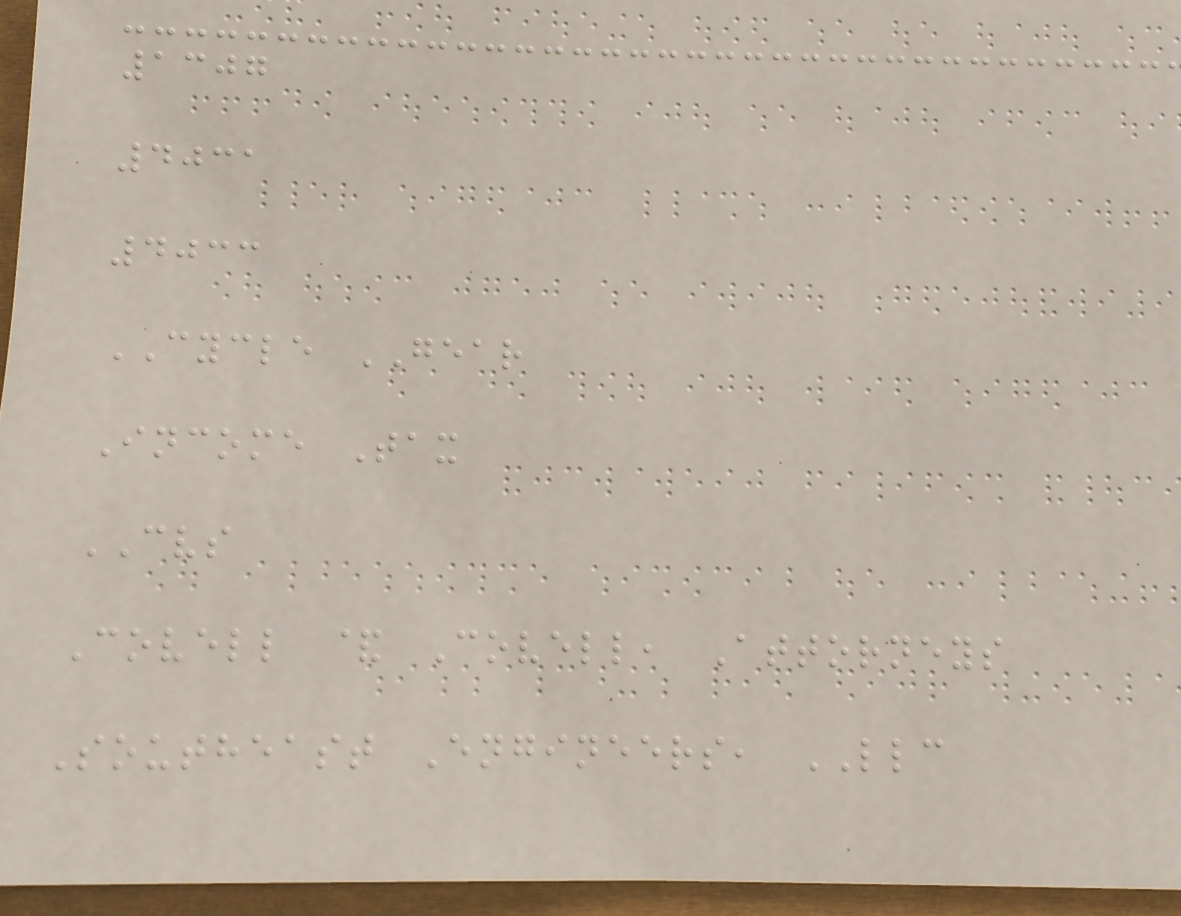1307
4031
4033
CYCLE GEAR
Income Tax
CVS
Covell & Covell, Attorneys
Southeast Engineers, LLC
